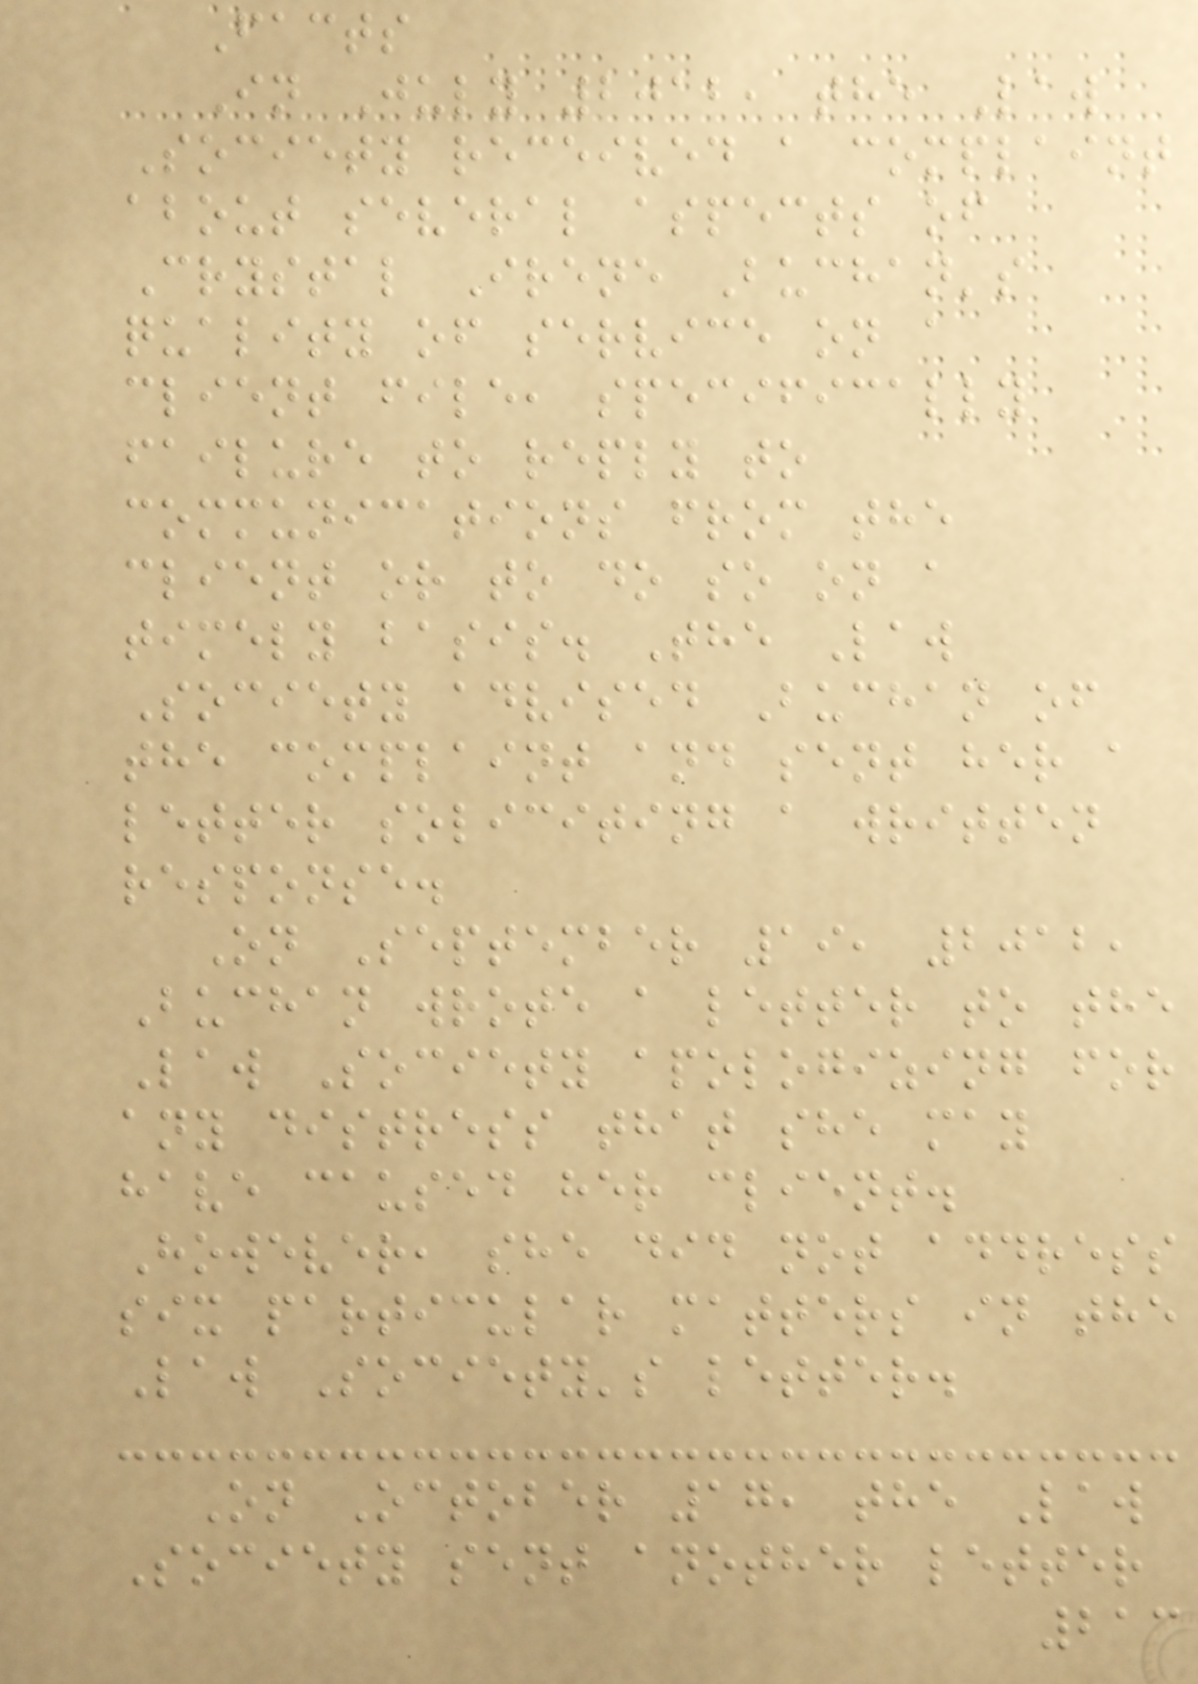Facts
In July 2012, the Law
Society received a complaint
about several aspects of
Crystal Irene Buchan's
quality of service on a
client file, specifically
failure to reply to
communications from the
client or to do so on a
timely basis. The Law
Society advised Buchan of
the complaint and sent her a
letter soliciting a written
response.
On September 19, 2012,
Buchan wrote a letter to the
Law Society apologizing for
any distress that she may
have caused her client.
However, she did not address
six particular matters in the
Law Society's letter.
On October 17, the Law
Society sent another letter
213
